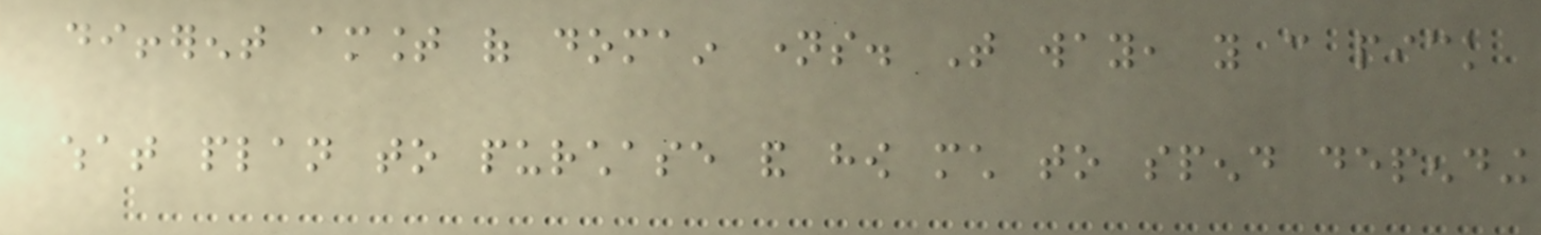different amount of domain names. That way, you can pick
what plan to purchase and how much to spend depending
